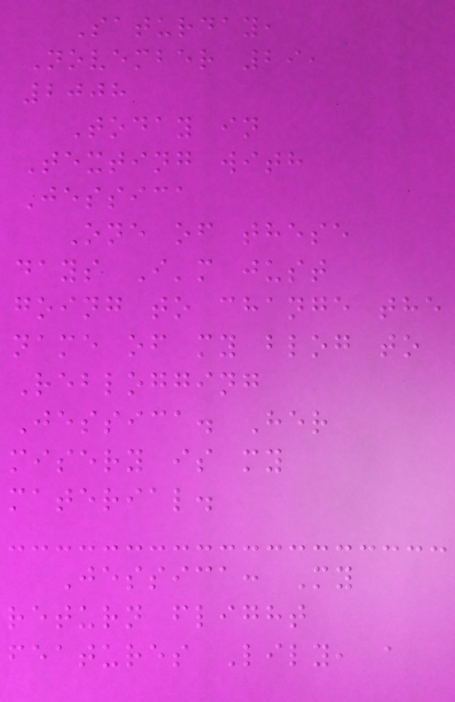Saturday,
November 29,
2008
Today in
Texting with
Jessica
One of these
days I'm just
going to change the
name of my blog to
Reblogging
Jessica. Her
misery is my
material.
Jessica: My
return flight
features Lily, a
